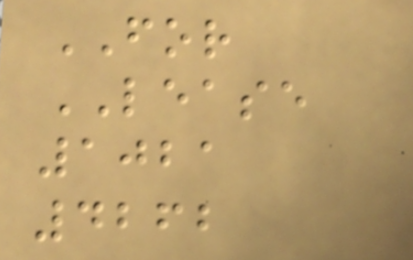FOR
LEASE
1021
4262
